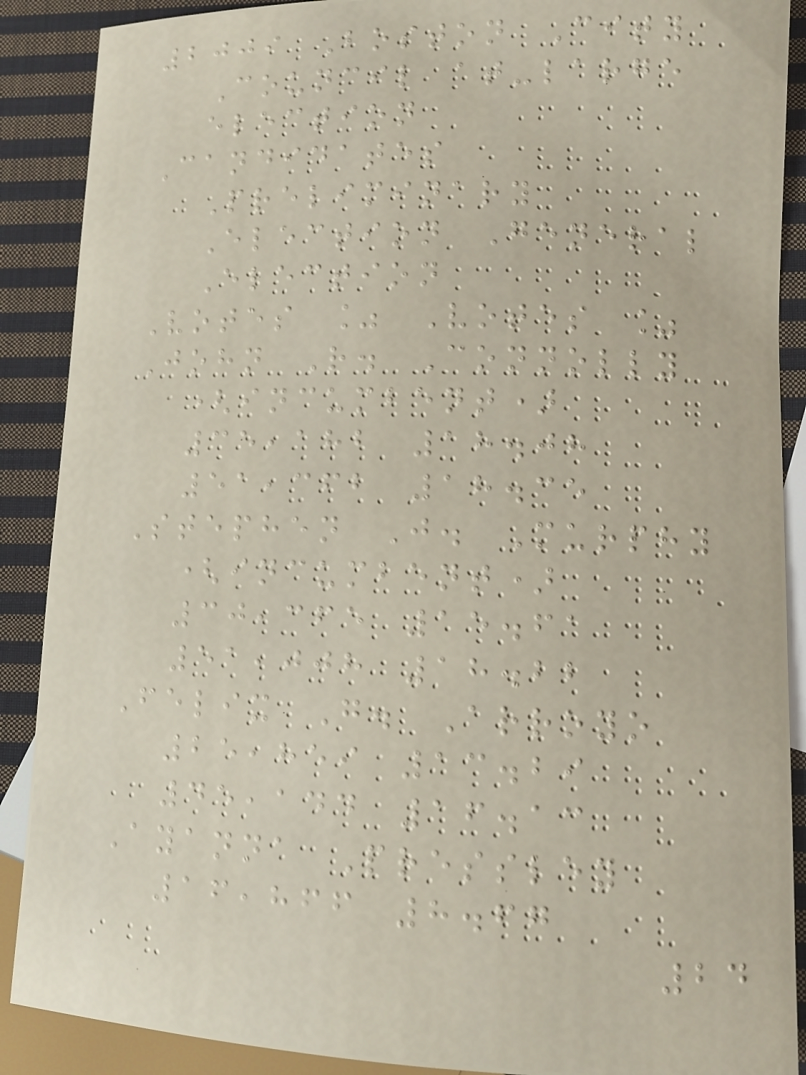2009 Boston City
Council at-large
election
Candidates
Preliminary
Election General
Election
Votes % Votes %
John R. Connolly
(incumbent)
35,182 18.08
51,362 18.35
Stephen J. Murphy
(incumbent)
30,365 15.61
51,008 18.22
Felix G. Arroyo
25,859 13.29
45,144 16.13
Ayanna Pressley
16,866 8.67
24
